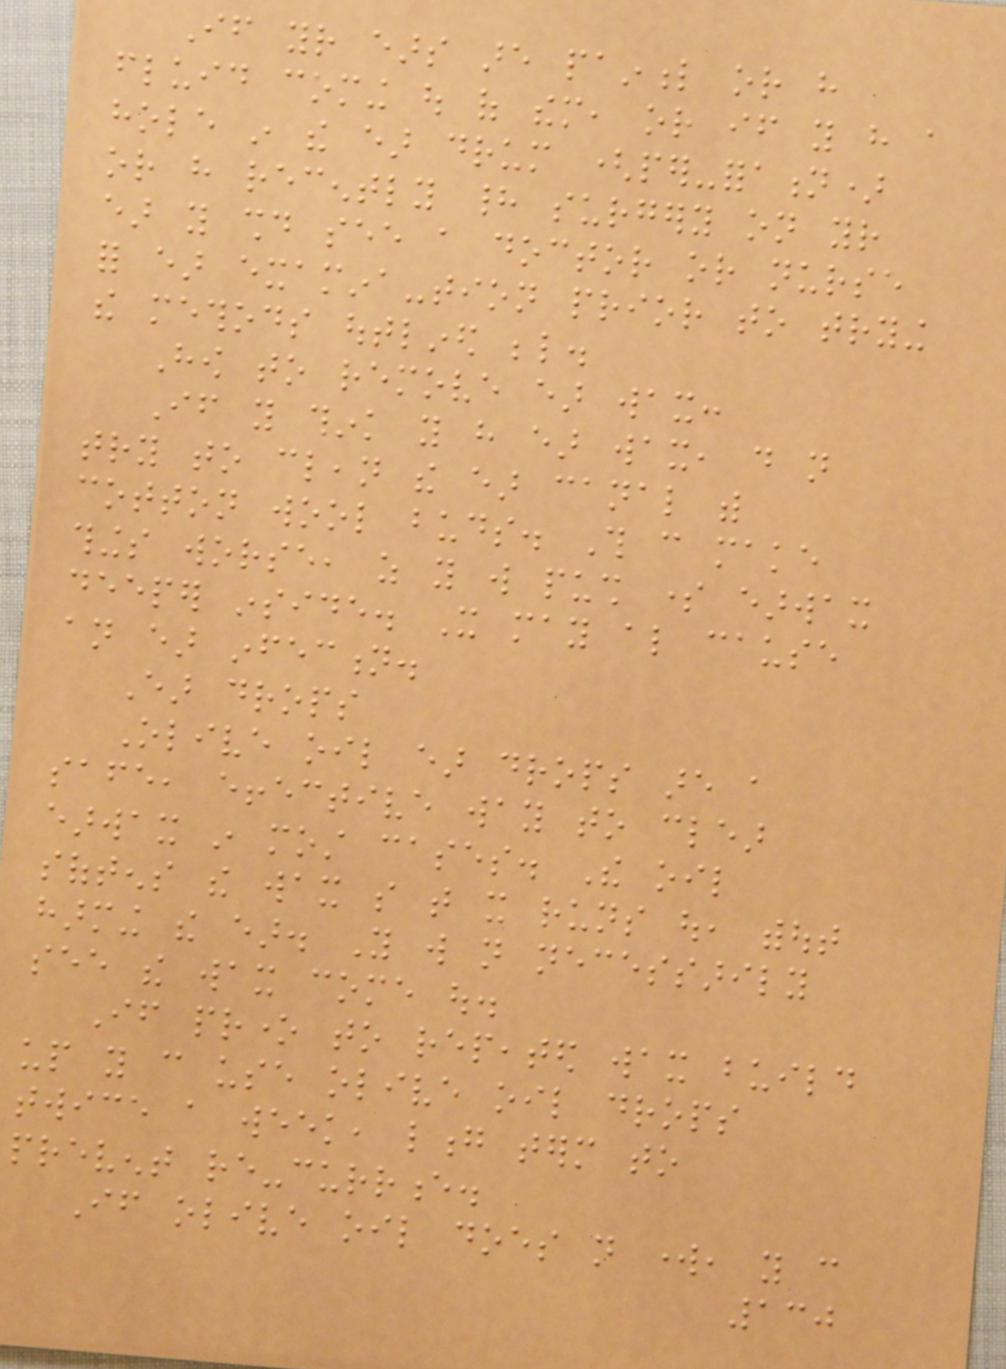If your ears are painful or have
fluid coming out of them, or if you have a
hole in the ear drum (per-foration)
or have recently had surgery on your
ear you should see a doctor or nurse
for ear examina-tion prior to trying
the methods outlined below.
How to remove ear wax:
If you think you have ear wax, do not
try to clean the ear canal with
cotton wool buds. This can make
things worse, as you will push some earwax
deeper inside. It may also cause
an ear infection.
Ear drops
Olive oil ear drops are a
safe, effective way to clear
earwax in most cases. The oil
softens the wax so that it runs out, without
harming the ear. You will not necessarily
see the wax come out.
If prone to repeated wax build
up you can use olive oil drops
twice a week, long term to
prevent re-currence.
If olive oil does not work, you can
130
